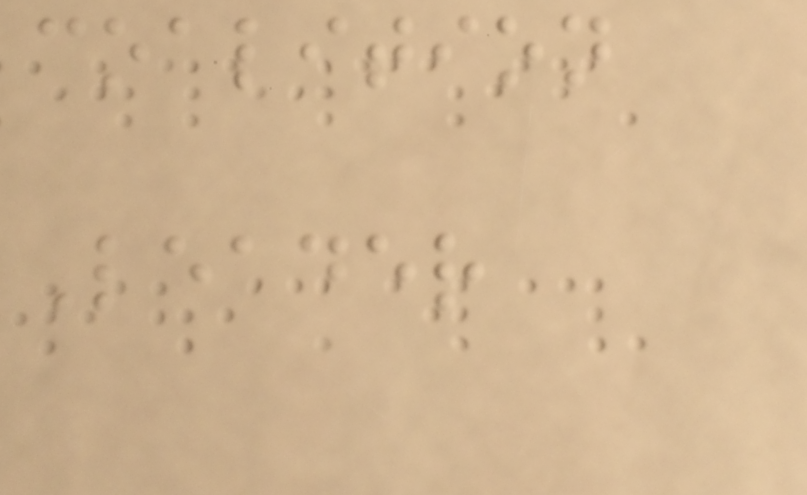coalition
Leader
